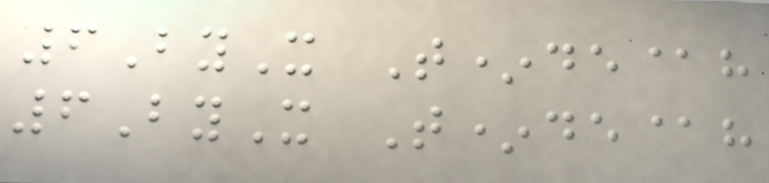6ByX T*de@h
6ByX T*de@h
